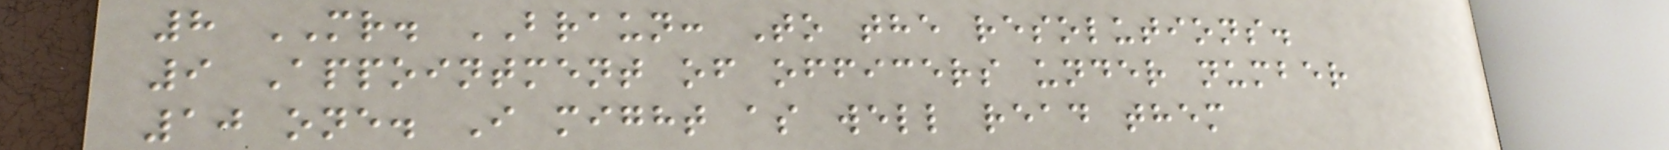8 MR. BRAUN: To the resolutions.
9 Appointment of officers under number
10 one. I might as well read them
